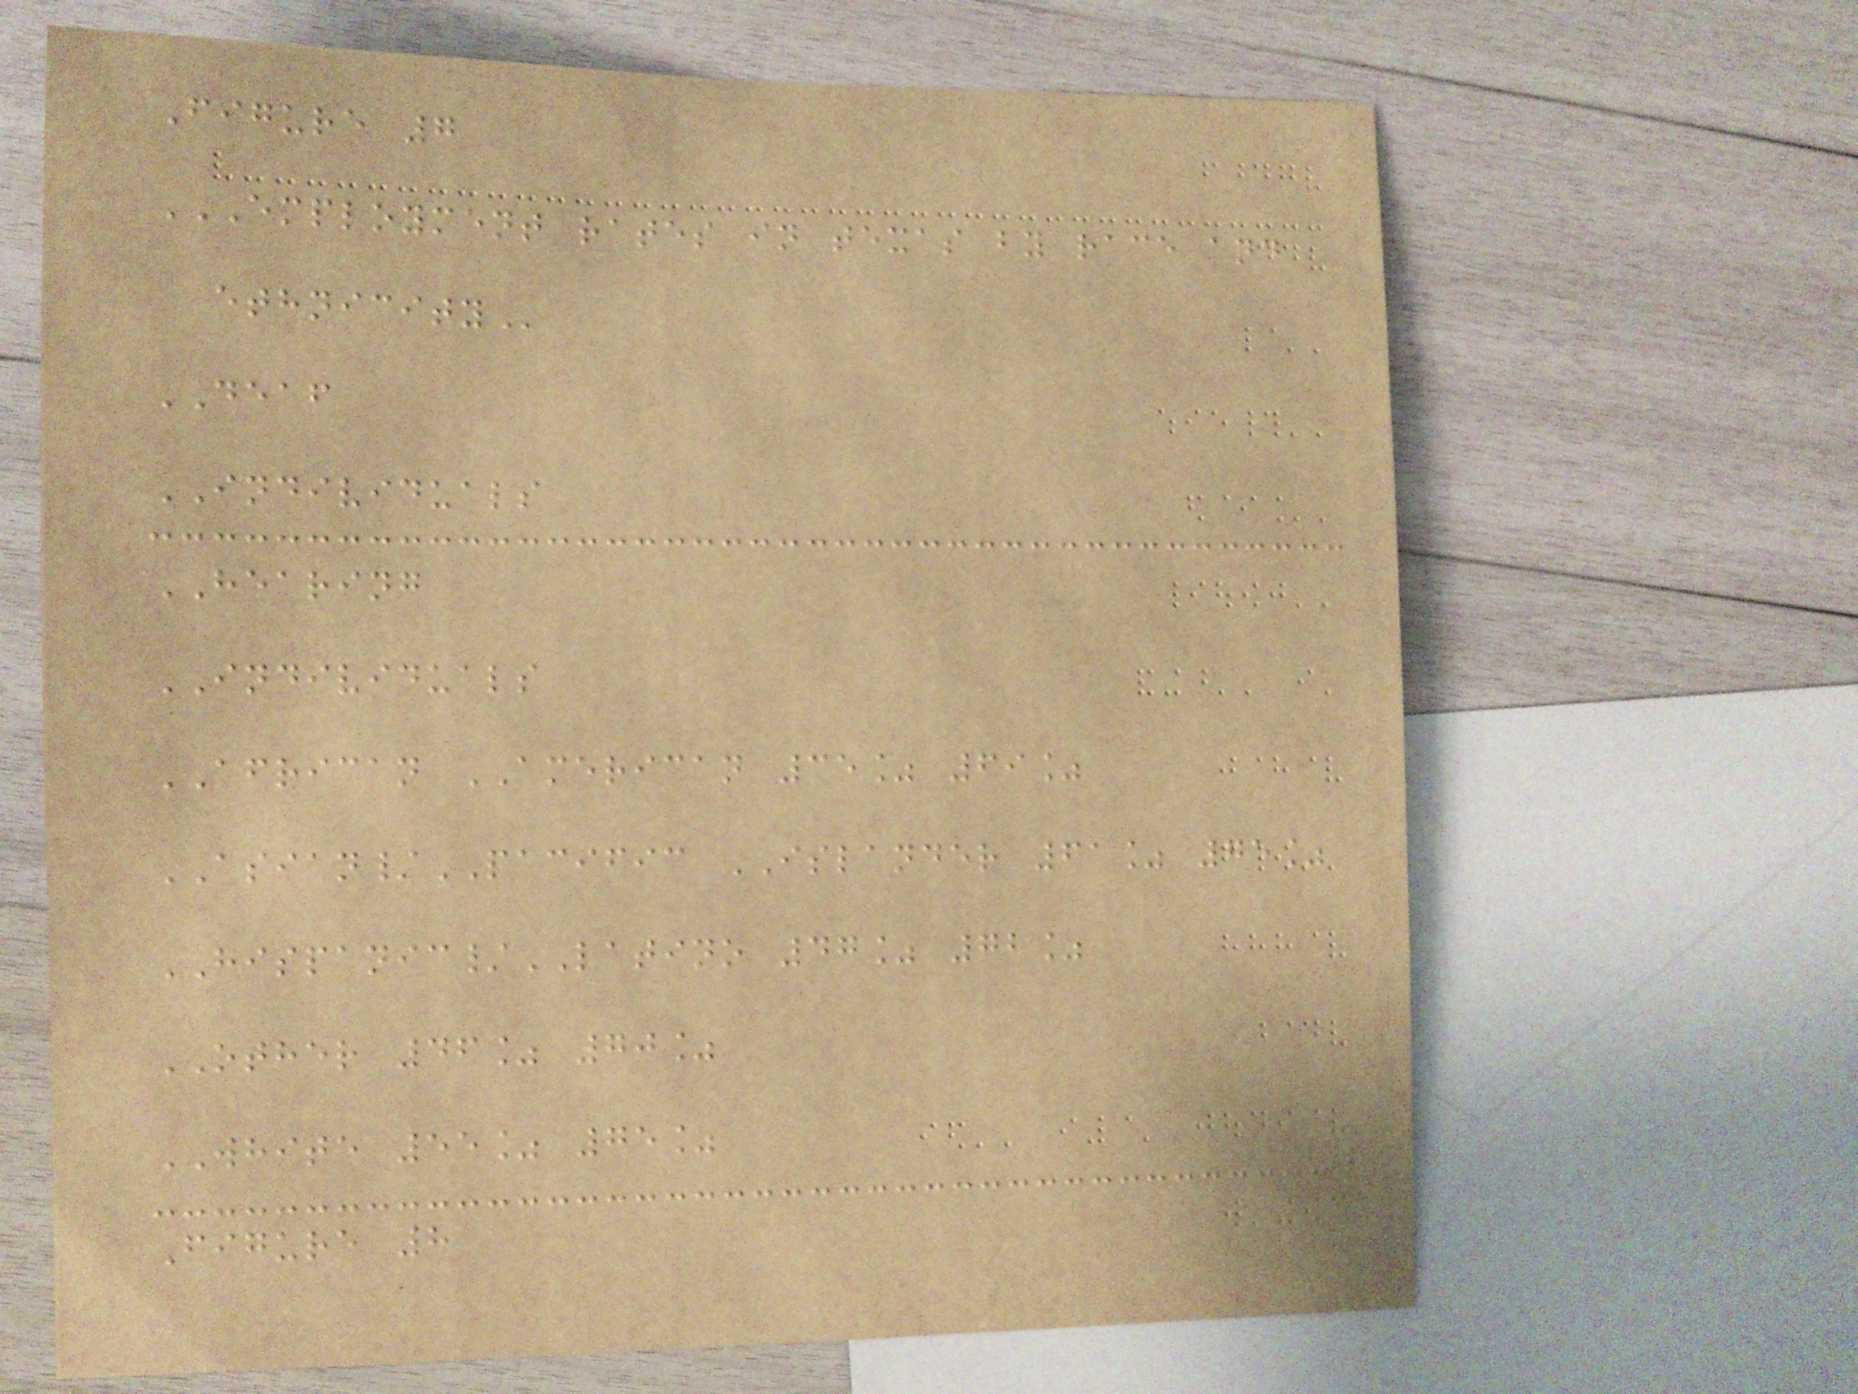Figure 7
EMPLOYMENT RATES IN TEXAS BY RACE AND
ETHNICITY
DEAF
INDIVIDUALS
HEARING
INDIVIDUALS
AFRICAN AMERICAN 35% 69%
ASIAN/PACIFIC ISLANDER 61% 75%
HISPANIC/LATINO 47% 72%
OTHER 46% 70%
WHITE 55% 75%
Figure 8
